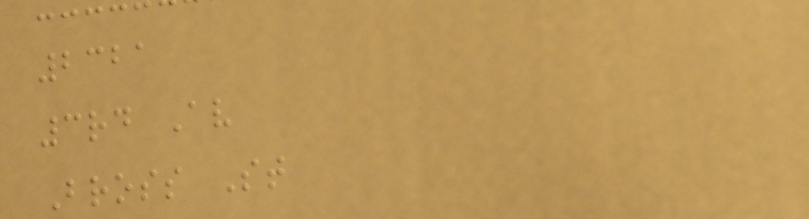2321
3rd Av
Bross St
